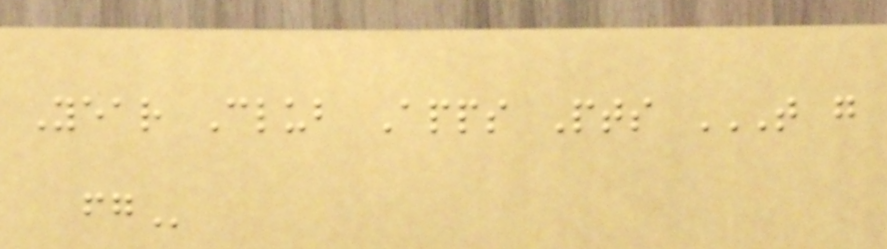Year Club Apps Pts T G
FG
